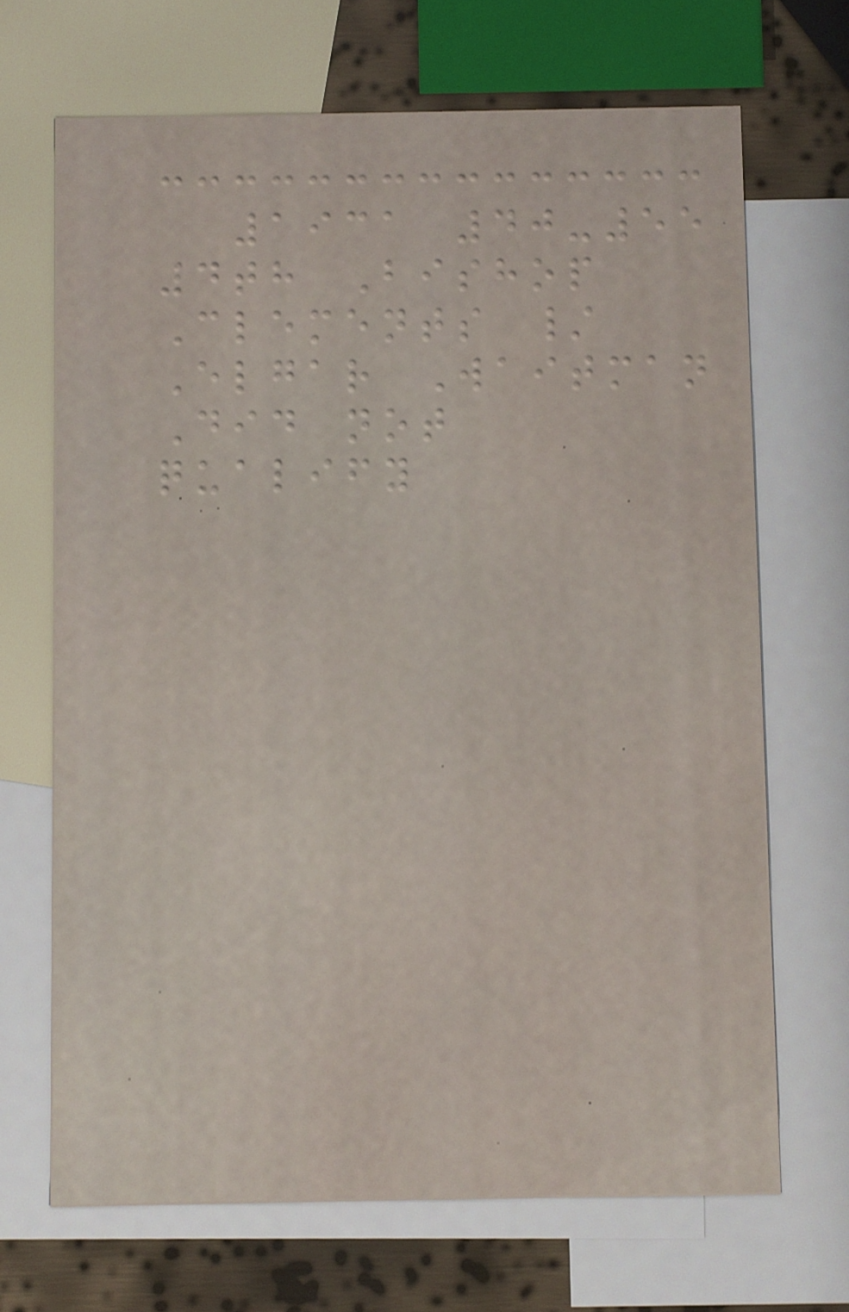1931 40-55
4th Bishop
Clements /
Elgar Waitman
Did not
qualify
